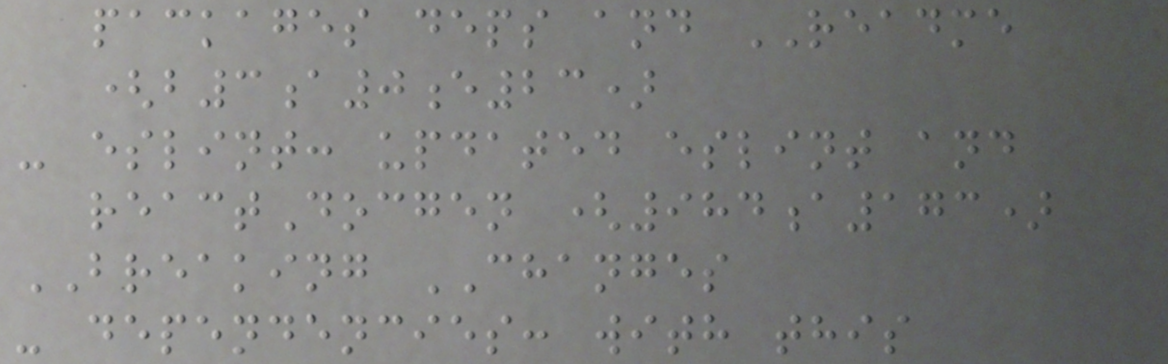packages deps and README
(b3a0e23)
- eslint: updated eslint and
reactDocgen (984a173)
BREAKING CHANGES
- dependencies: with this
